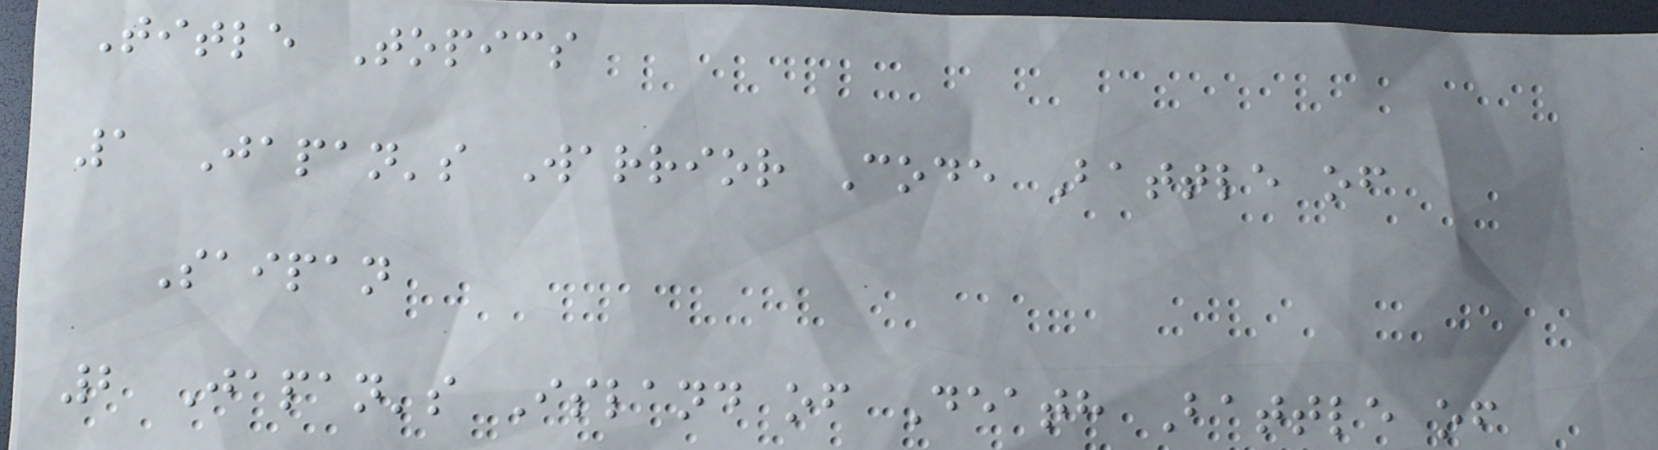Title Topics
1 Japan's Warrior Code Battle of
Saipan
2 Japan's Island of Death Battle of
